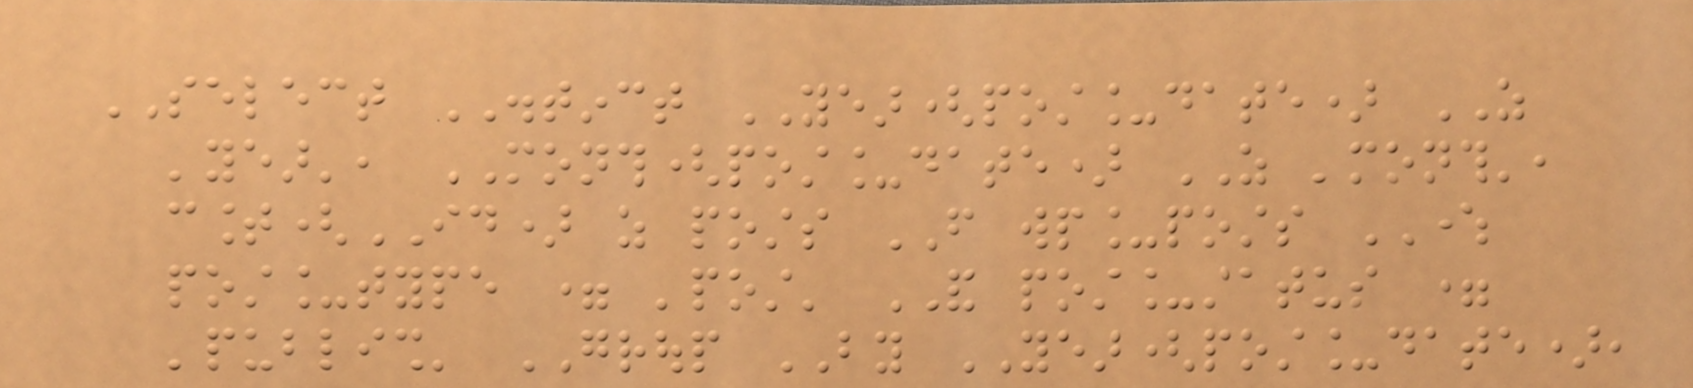SELECT DISTINCT YEAR(post_date) AS
'year', MONTH(post_date) AS 'month',
count(ID) as posts FROM wp_posts WHERE
post_type = 'post' AND post_status =
'publish' GROUP BY YEAR(post_date),
